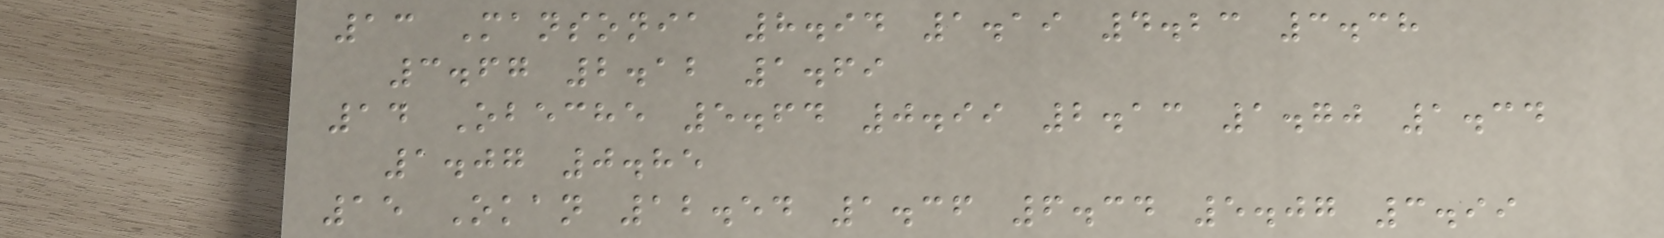13 Mansonia 8.94 1.19 4.23 3.38
3.67 2.12 1.69
14 Obeche 5.64 0.99 2.13 1.70 1.34
1.07 0.85
15 Okan 12.54 1.36 6.34 5.07 3.99
